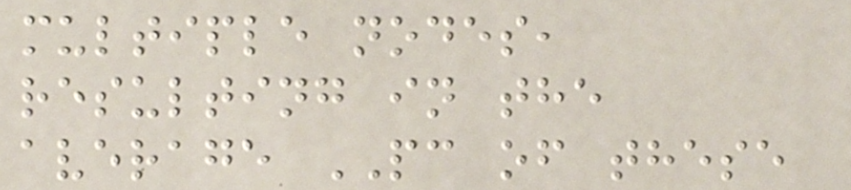multiple nodes,
resulting in the
average PC of these
